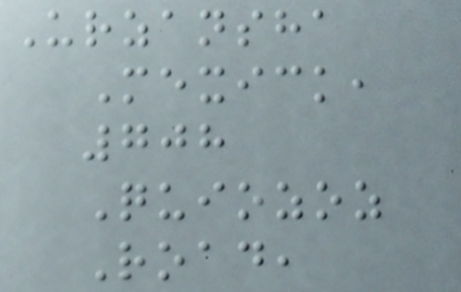Urzansha
Mexick,
708
Quiozoz
Road,
